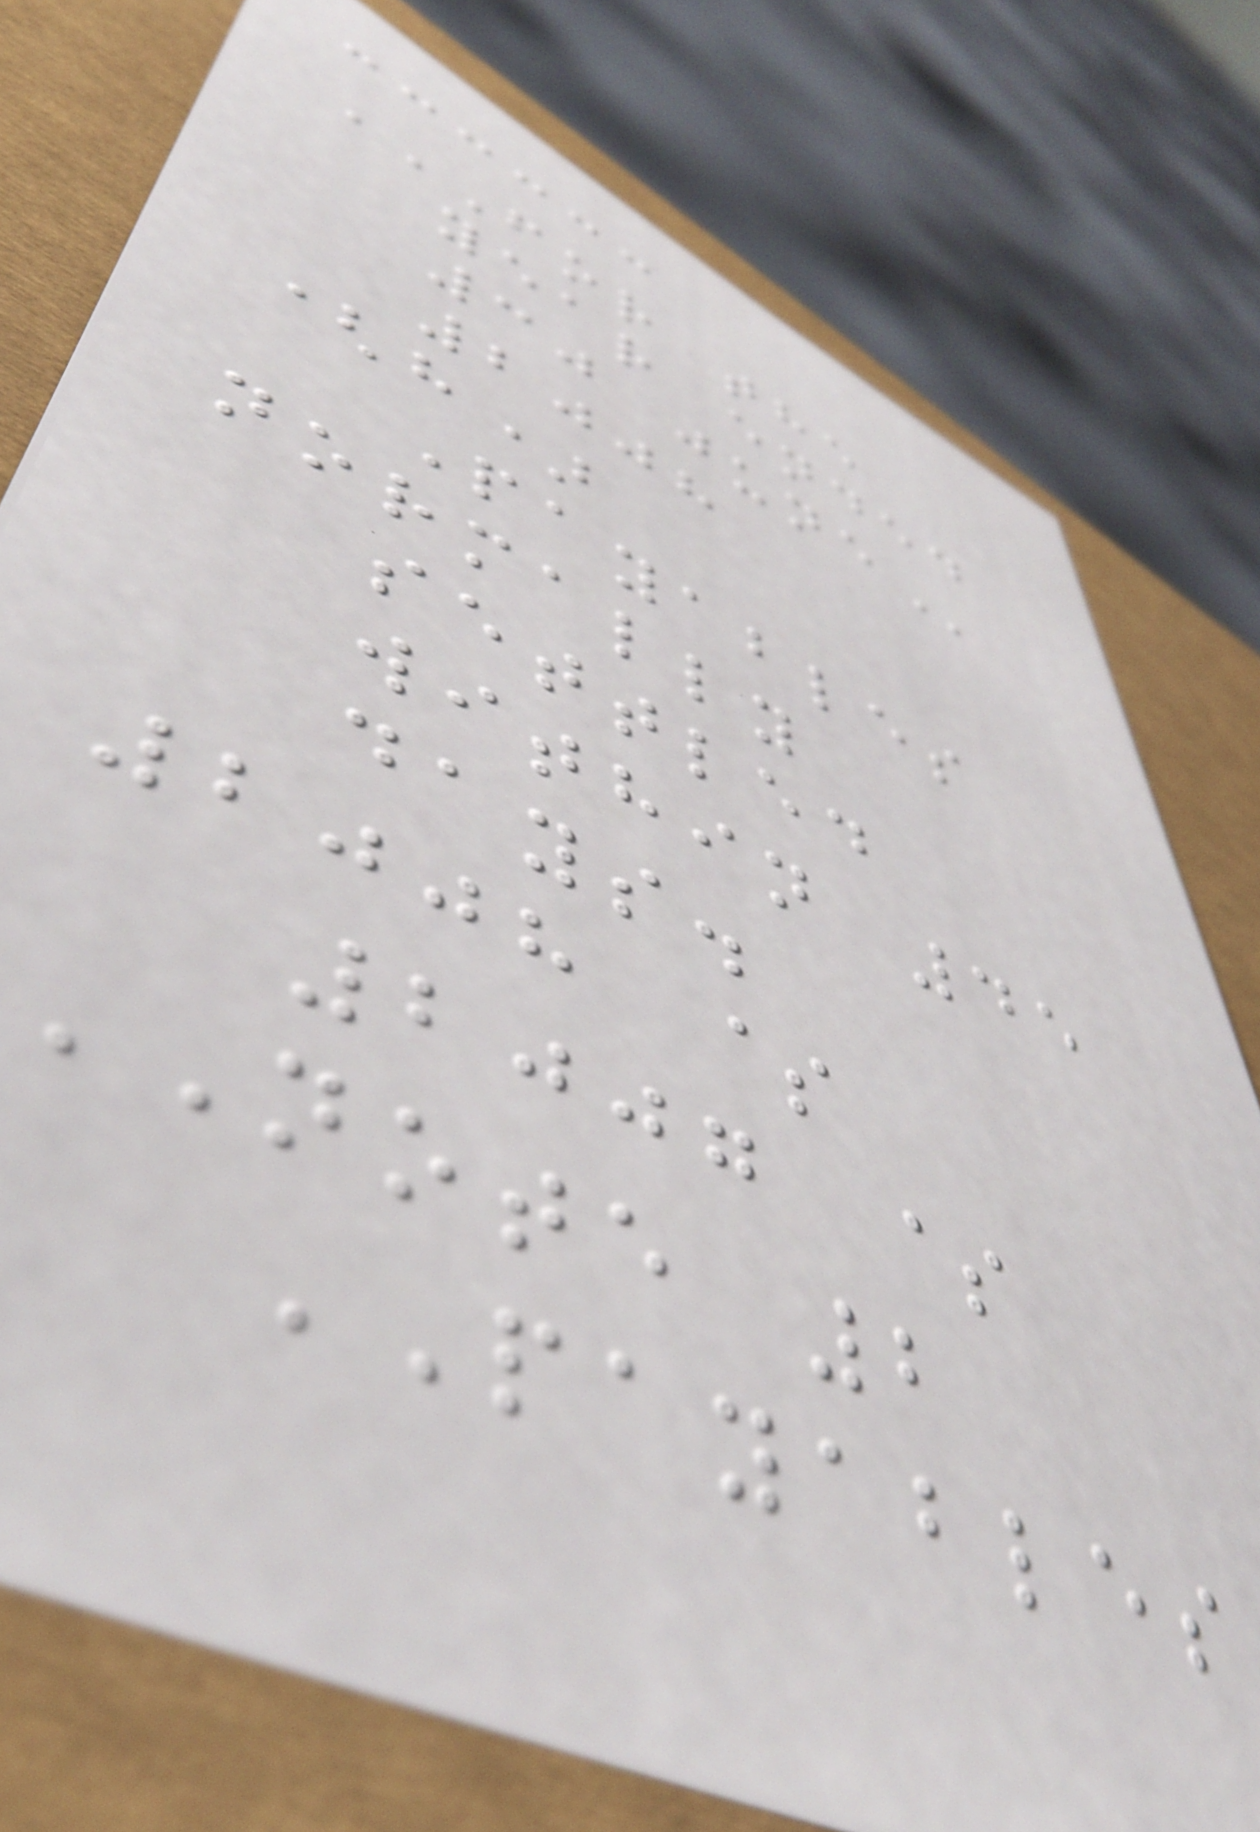FOR THE
YEAR ENDED
30 JUNE
2008
(h)
Payables
normally
settled
within 45
days.
2008 $
2007 $
NOTE 2
PAYABLES
